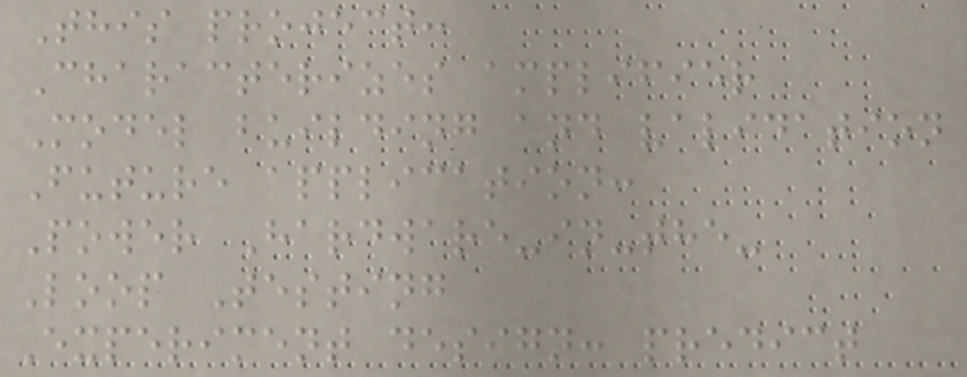This project:
Characterizes amplifier
Model building and validation
Future application:
Power Hardware-in-the-
Loop Testing
Experiment design: predict
